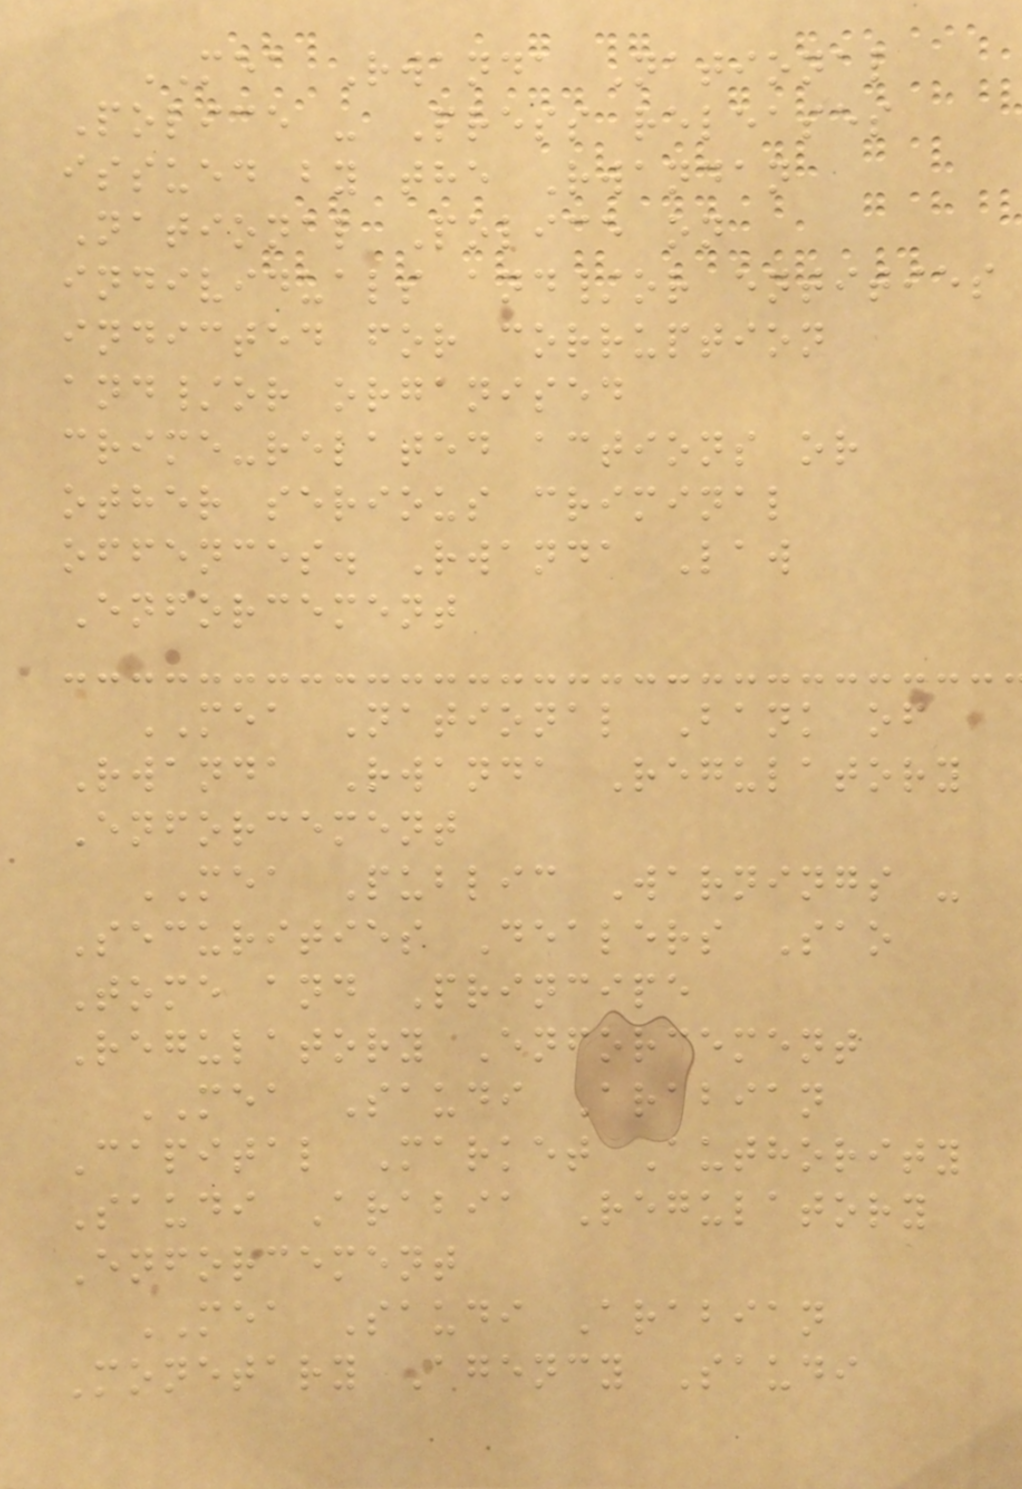MEA Rwanda National
Police - Press releases
issued by the Rwandan
National Police on
individuals and/or entities
indicted for corruption
and/or organised
crime-related actions or
other serious criminal
offences. Rwanda Law
Enforcement
MEA National Bank of
Rwanda Rwanda Regulatory
Enforcement
MEA Public Warnings -
Securities Dealers Sao
Tome and Principe
Regulatory Enforcement
MEA Saudi Arabian
Capital Market Authority
Saudi Arabia Regulatory
Enforcement
MEA Saudi Arabian
Monetary Agency Saudi
